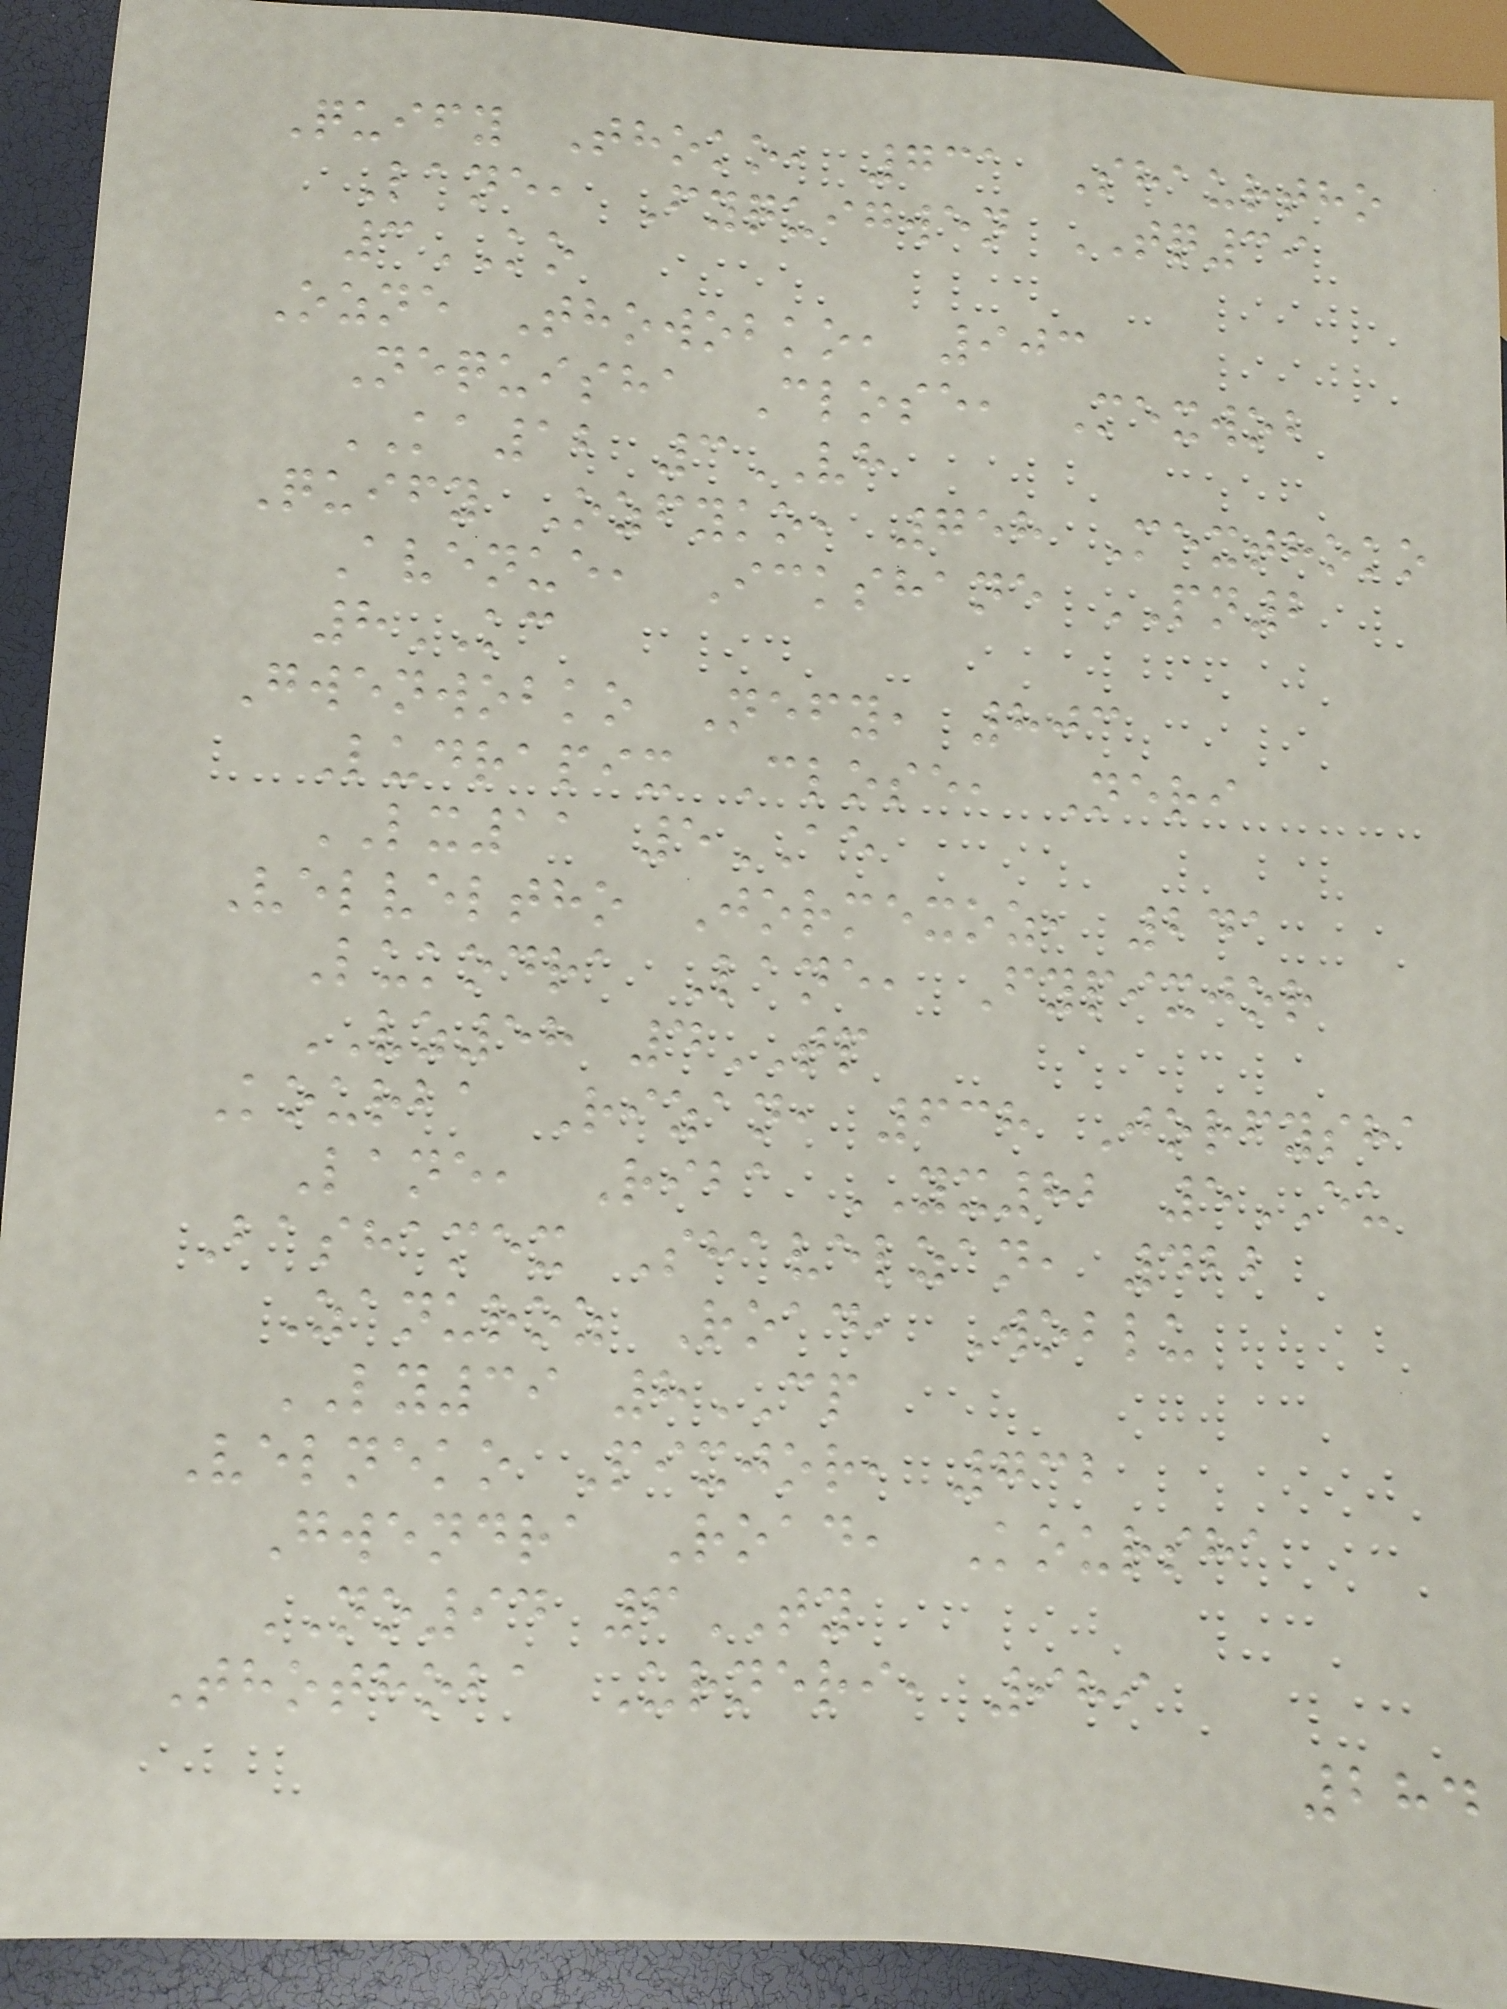Quify Thoko, 731 Shaurtho
Lane, Fyquigwen TQ39
3KO
Ozne Thowobko, 903
Nequisha Close, Mexwob
KA12 3VH
Quify Ozfyko, 758 Mexthoko
Avenue, Ickshane PN2
8KC
Gwenwobko Nefy, 803
Ludrapix Close, Neri
LX11 5AE
Velveltho Jormexoz, 241
Lukodra Lane, Fypixjor
VZ58 4TP
Kourba Rizan, 638 Jorfysha
Lane, Riba YX82 5EU
Bashamex Shavelzan, 422
Zanuroz Road, Woblu
LY39 8CP
Velneko Pixjor, 732
Gwendra Road, Koursha
NO94 6TY
Thothoba Urneri, 989
284
